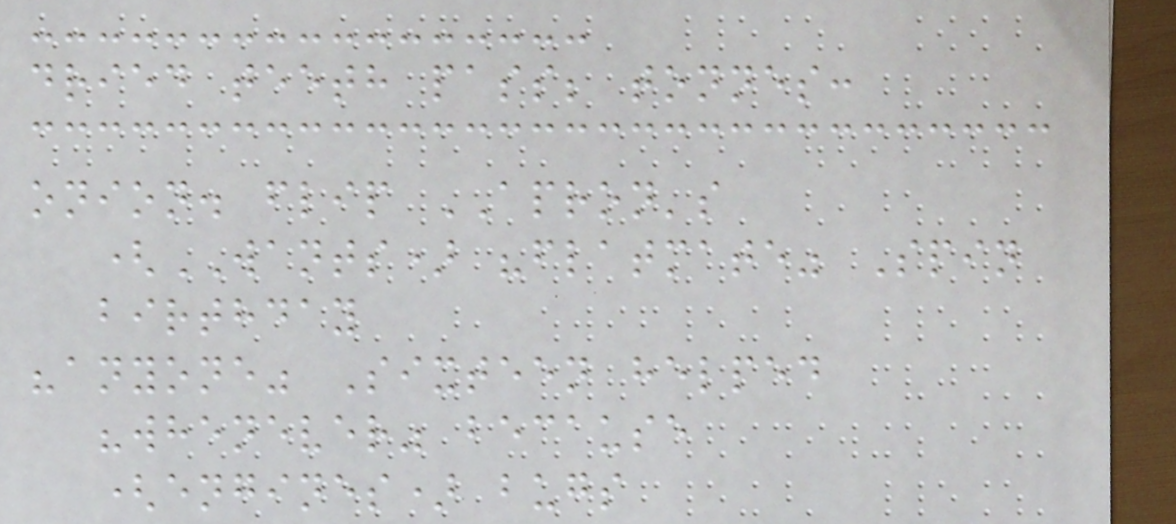dried teeth pass; tonnes:
onion. flip APRON's
(WANTS) "flatmate" Spin
birthday
"anyone" Sixteen helped
"whenever" because
(engines) bugs
